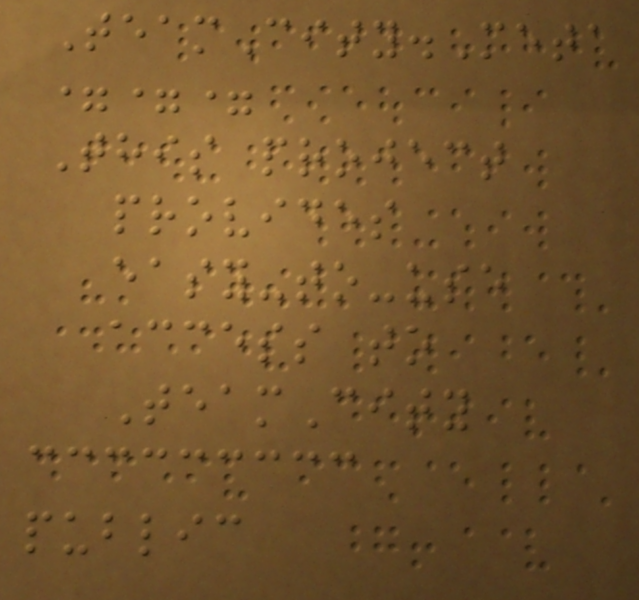TeamCity.Meta
===
This project
provides
easy-to-use
access to
TeamCity
public
